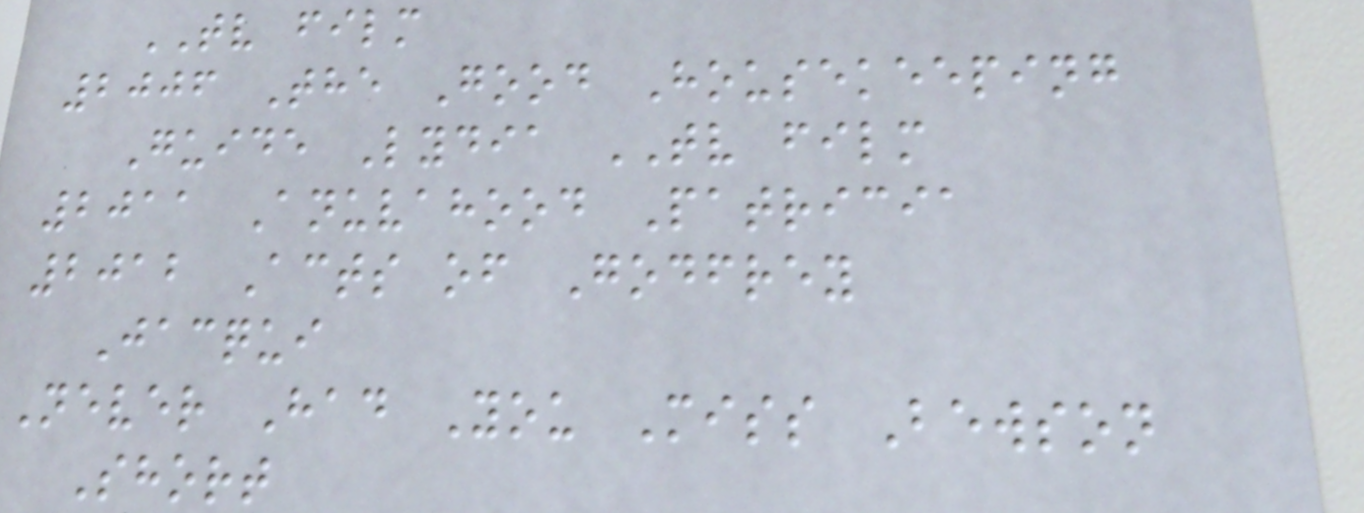TV film
2006 The Good Housekeeping
Guide Lydia TV film
2011 Anuvahood Patricia
2012 Acts of Godfrey
Jacqui
Never Had You Miss Bewson
Short
